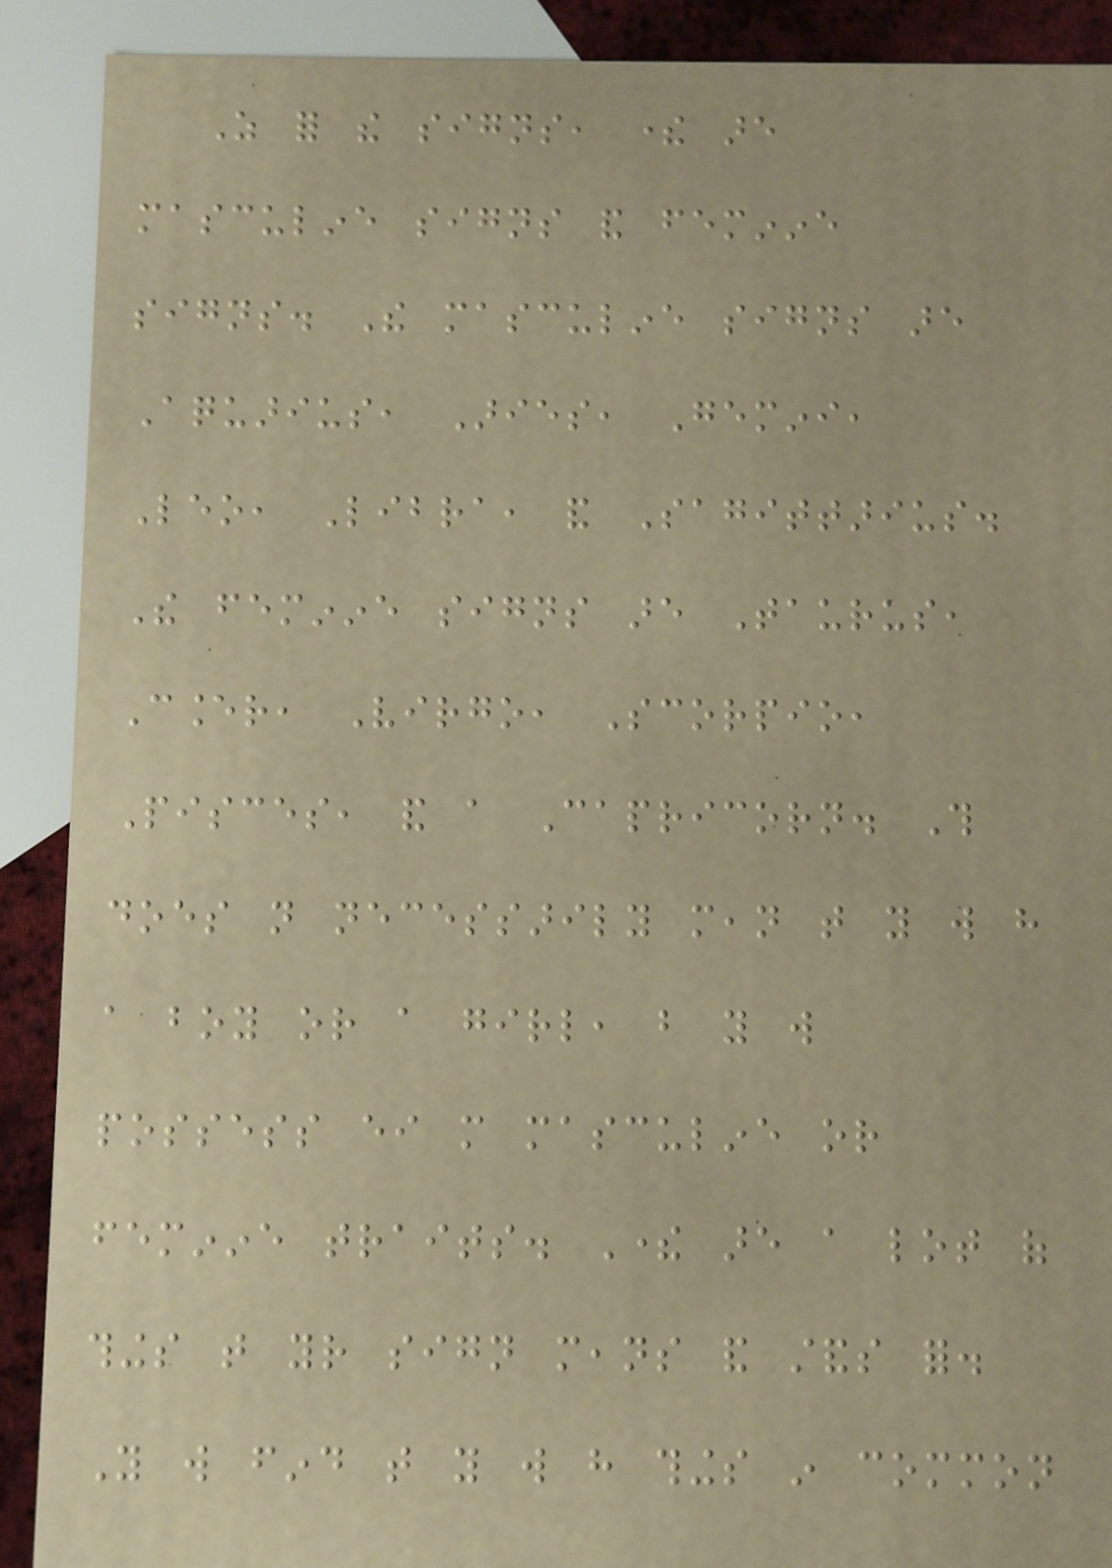As for the signs, there are
masculine signs and feminine
signs. The masculine signs are
Aquarius, Aries, Gemini,
Leo, Libra, and Sagittarius.
The feminine signs are Taurus,
Cancer, Virgo, Scorpio,
Pisces, and a Capricorn. This
does not necessarily mean that you will have
a boy or a girl, but you will
possess either more masculine or
feminine traits. There are a lot of
things that your sign means and stands for.
You will find that you will have things in common
